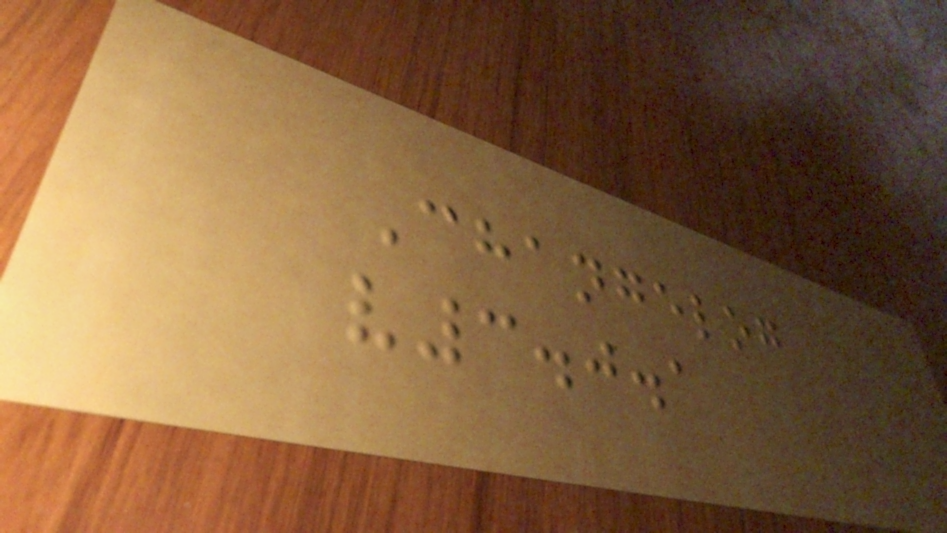Changelog
v3.0.1
